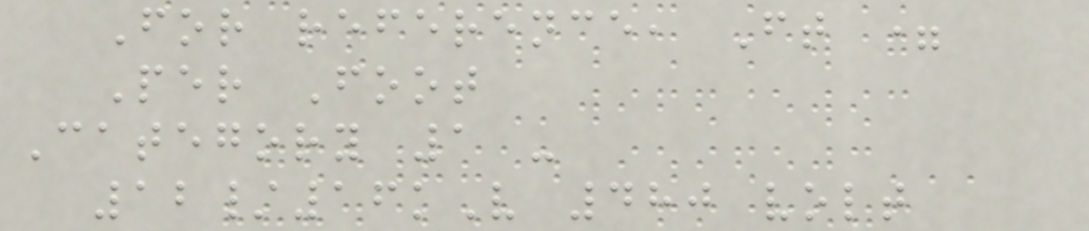For reference, Ft =
Per Foot
Category 1 -
12/16kV 480 volt
